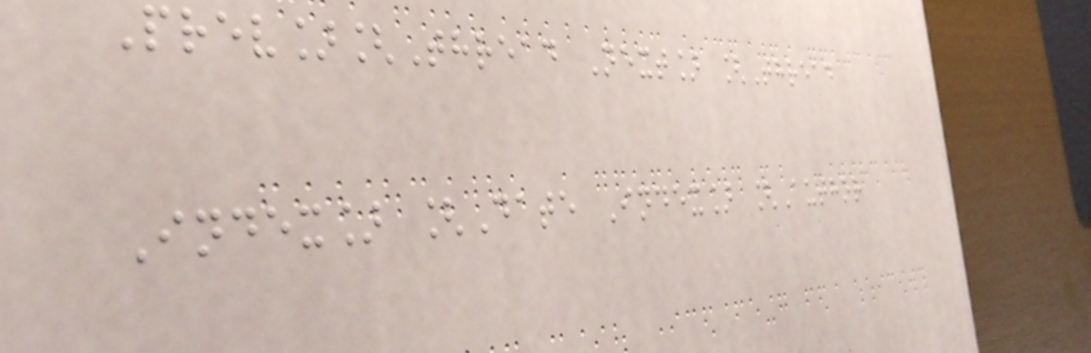Prev][Thread Next] [Thread
Index] [Date Index] [Author
